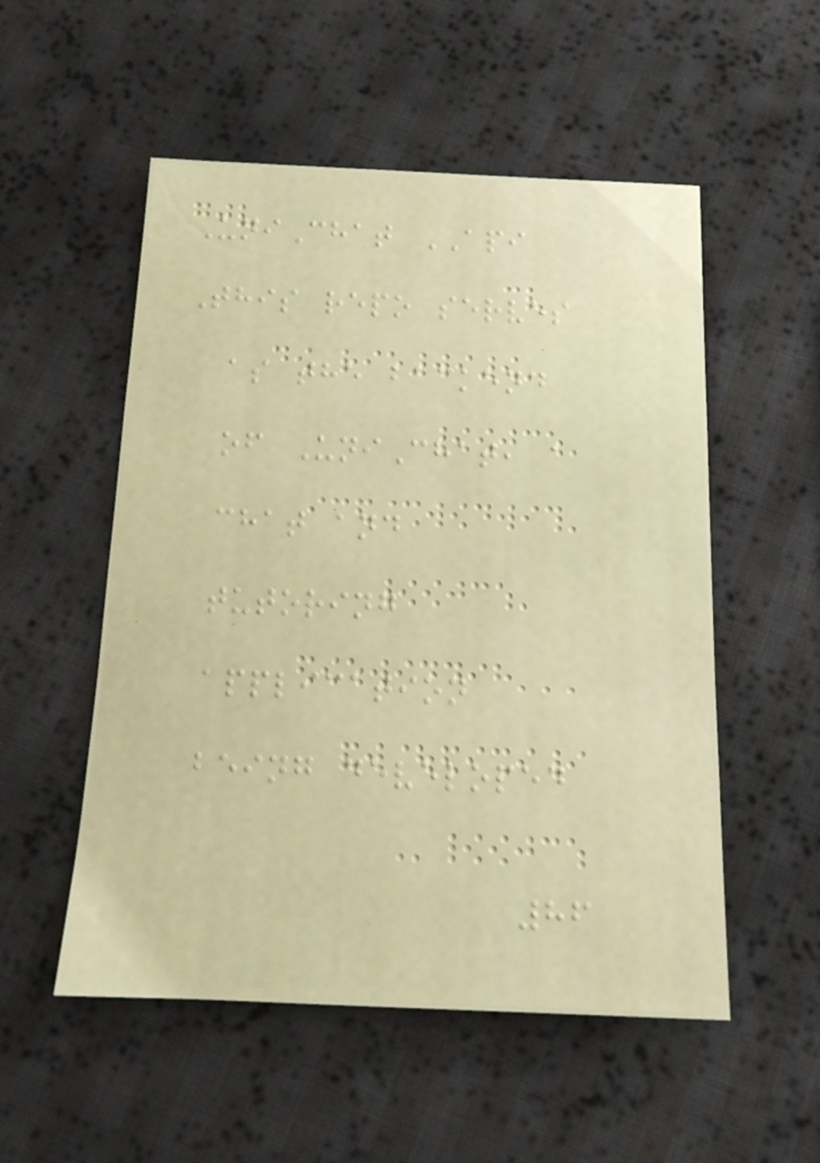UniChat API
This repo serves
as the backend
of UniChat, a
chat and
tutoring
application
being developed
86
